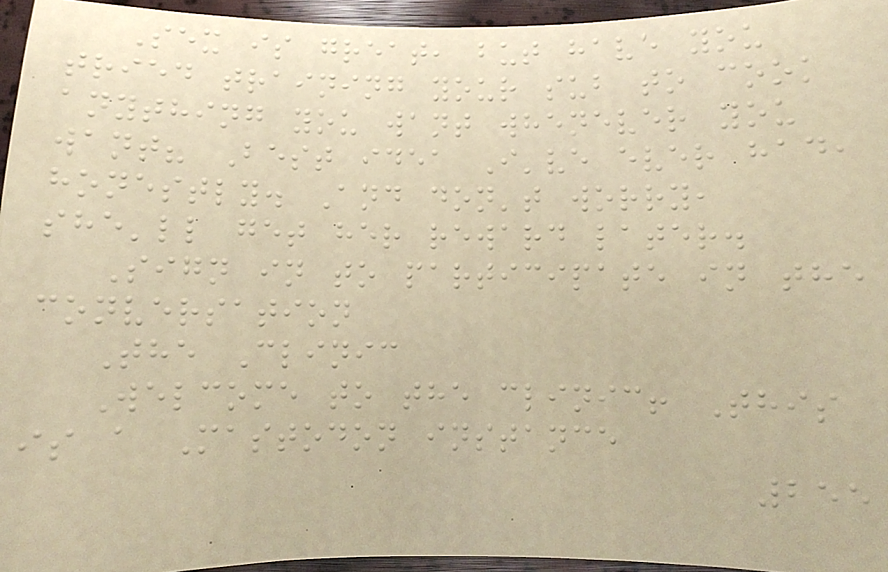Sex is great, but have you
tried training your sub to cook
anything you want whenever you
want? Best idea I've ever had,
honestly. And don't worry,
she'll get her reward later.
Sign in to participate in the
conversation
The Clinic
Welcome to the clinic! This
is a Mastodon instance
255
